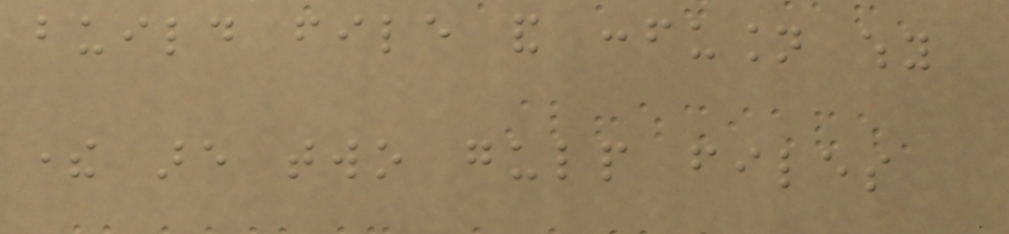build file and confusion why
there are two gulp files
